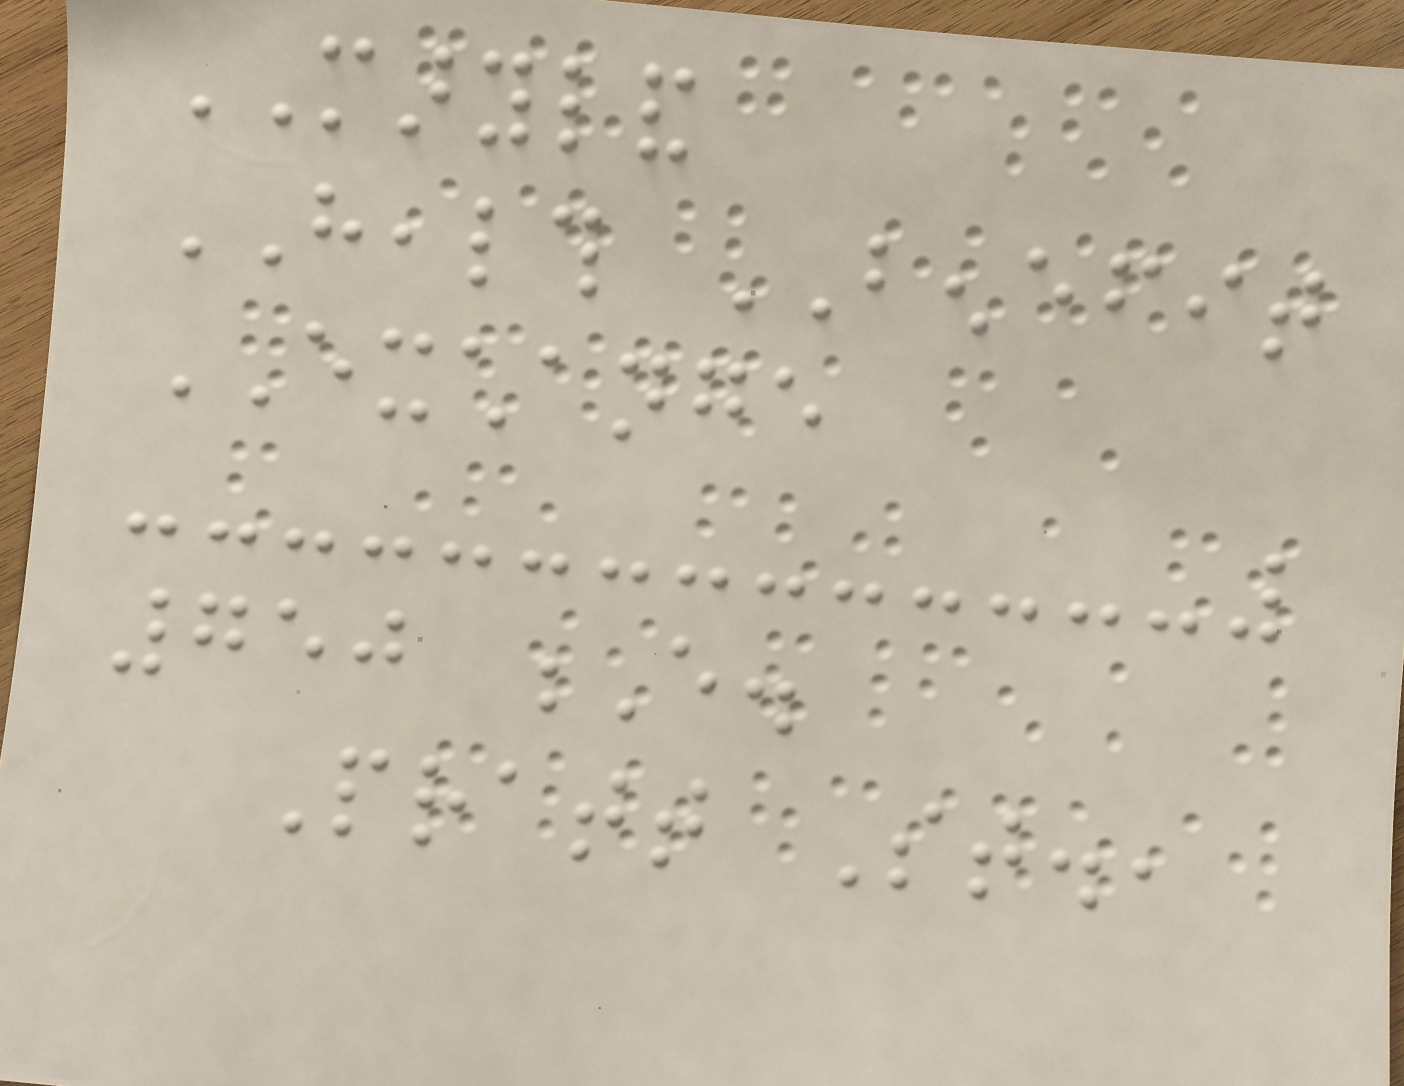MARYLAND
HEALTH BENEFIT
EXCHANGE
750 E.
Pratt St.,
